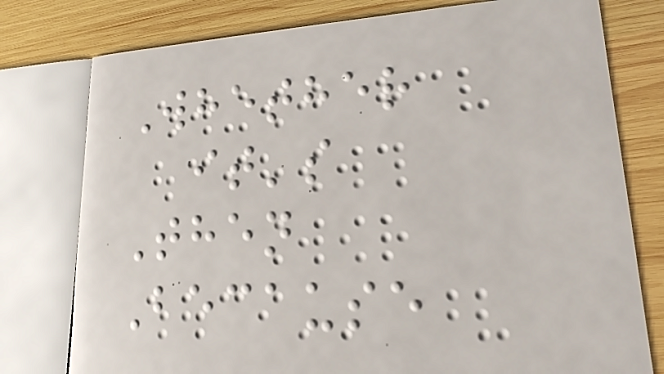Whether
it's
Then
Because
